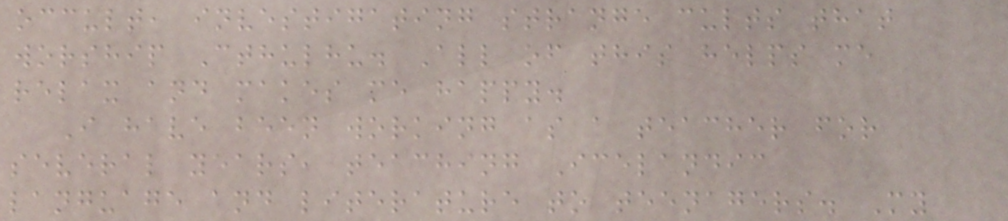occult, investigating strange cults that
worship Cthulhu. All of this helps me
relax and makes me happy.
I have been working as a teacher for
several years, teaching Icelandic
language and literature to teenagers. My
